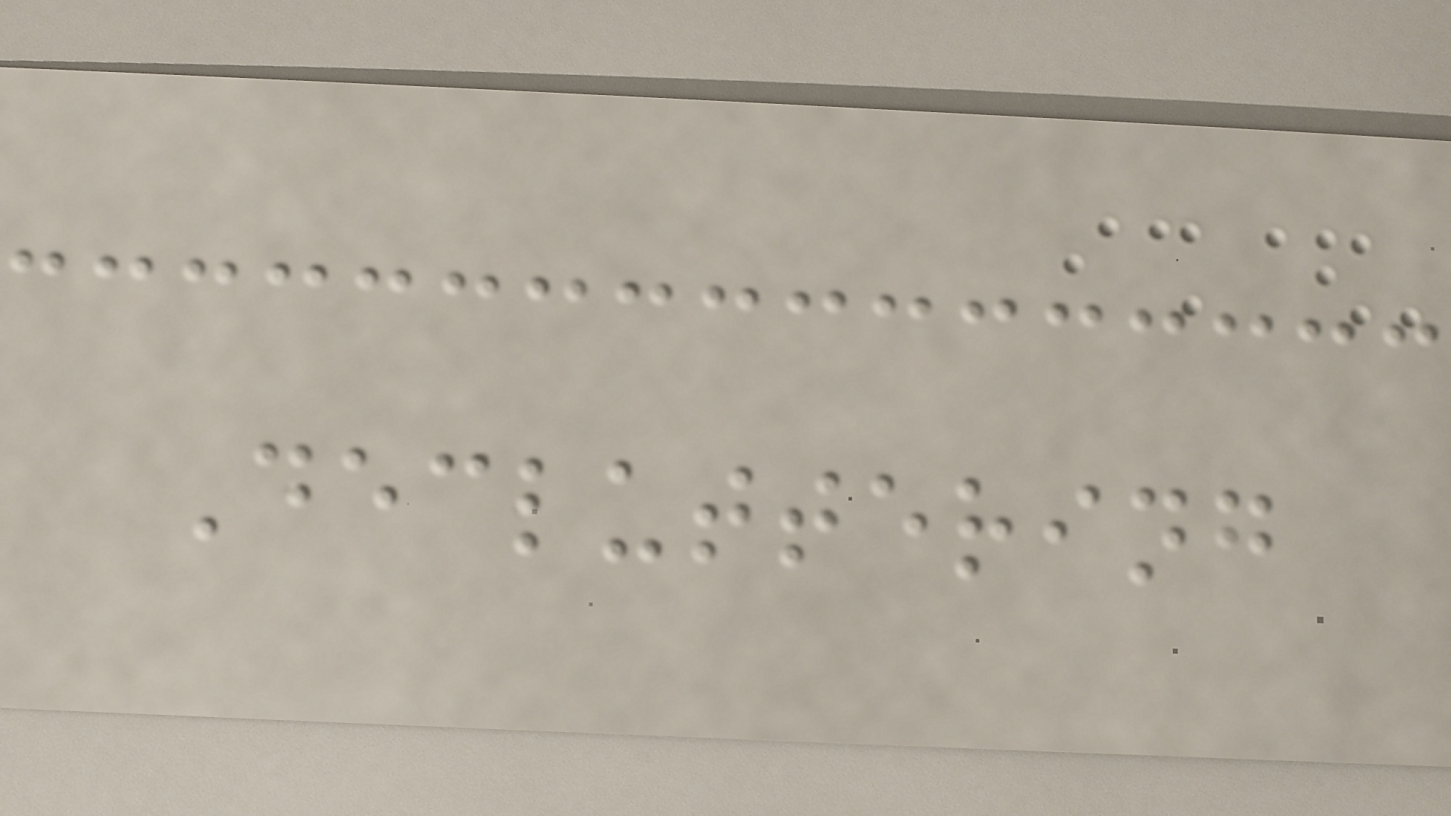Decluttering
